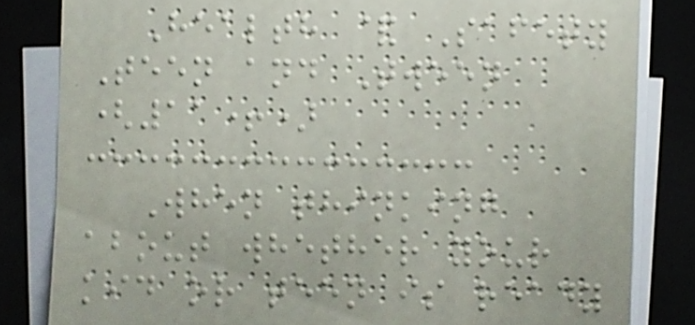Health & Safety
Teen and Tween
(11+)
When thinking
about whether your
kid or teen is ready
